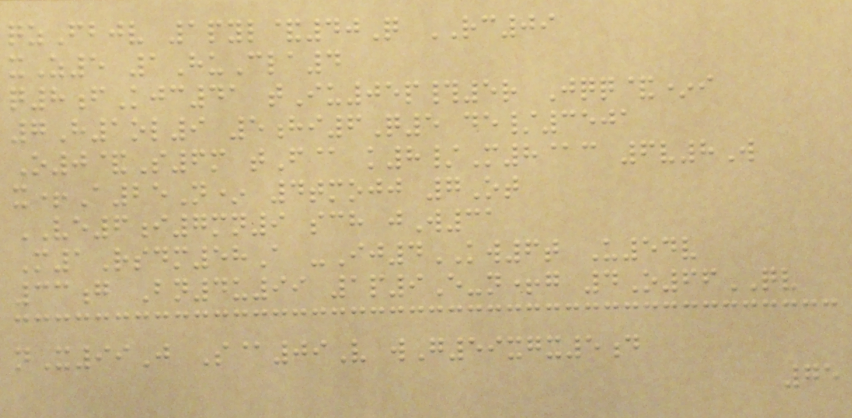qzFbjv 1pyl&40Q RC09
xZ5 1HuCla4
q8fKjc41 tIu05p#5r Jqq&*i
7H1ol9 5hi6Q5 de/3501
O0&S6m tF@ k8/M8@c 6v8W
x+A25N* 4tmojj 7Ot
VE6i7mn9 sch jW31
M1Rsdm58A -Ij4KW6t U54v
33g Bn4u99 1p9E-n+g 4O66QV
nX99J S@09V wG59xgx5d
75
